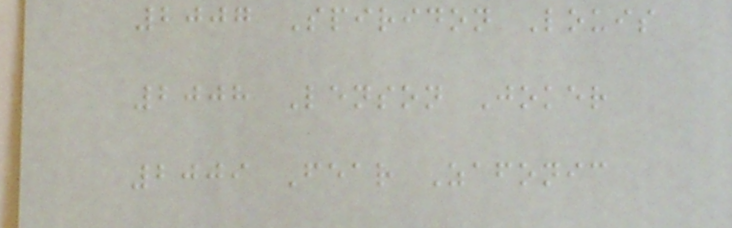2007 Spiridon Louis
2008 Lenson Joker
2009 Fear Zafonic
